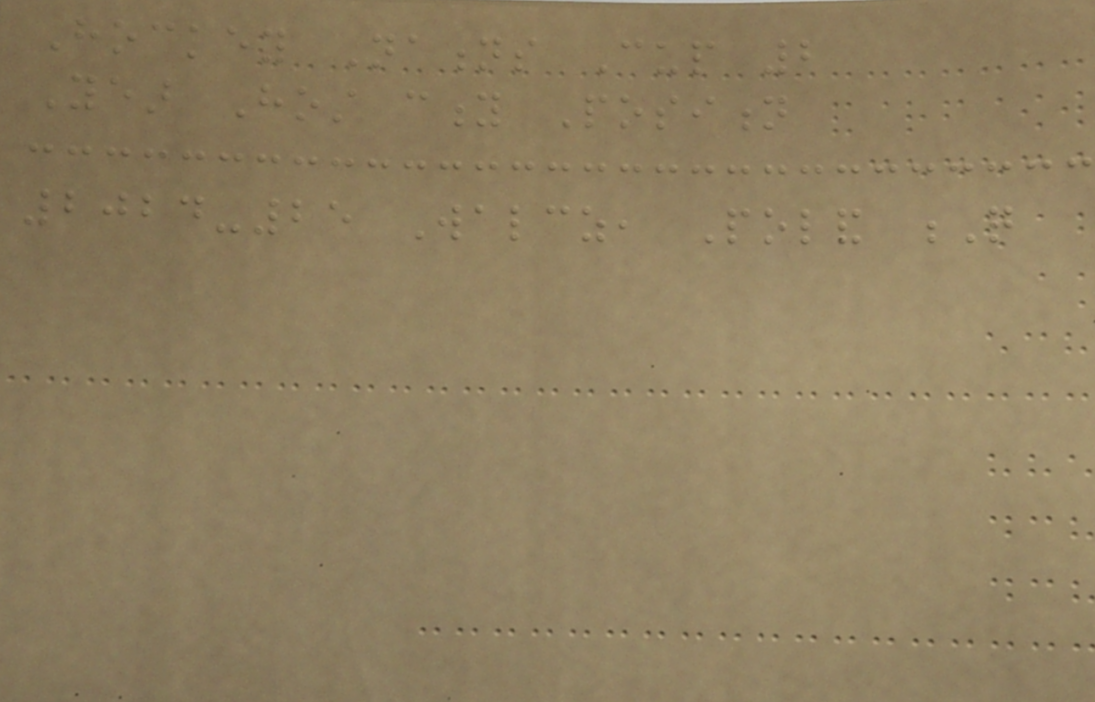Hockey Nations Cup 2
Year Host city Position
2024-25 Walcz, Poland Q
